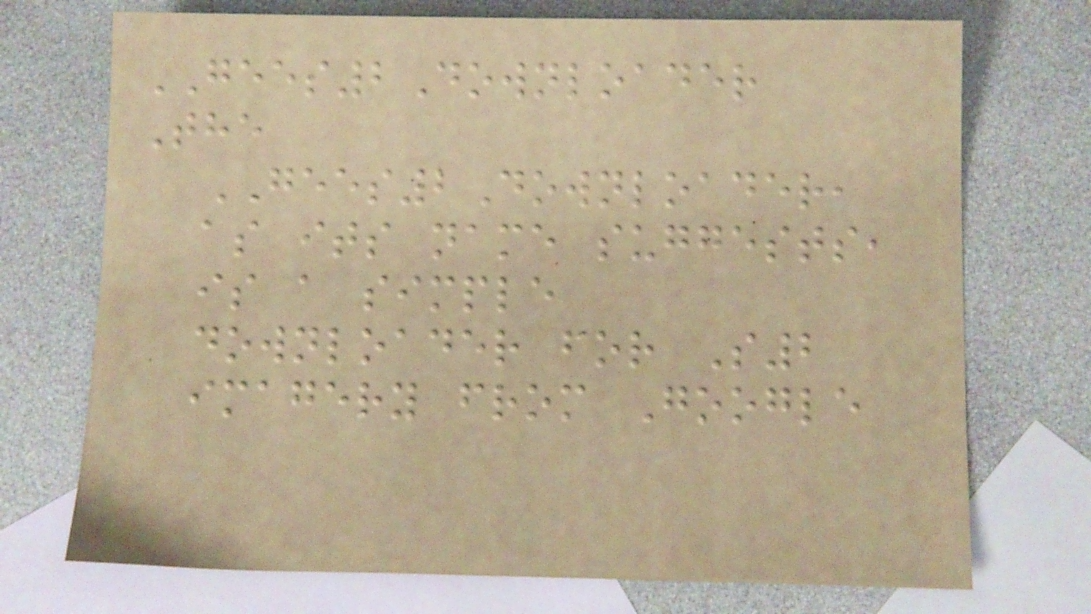GEES2Downloader
The
GEES2Downloader,
as its name suggests,
is a simple
downloader for S2
imagery from Google
